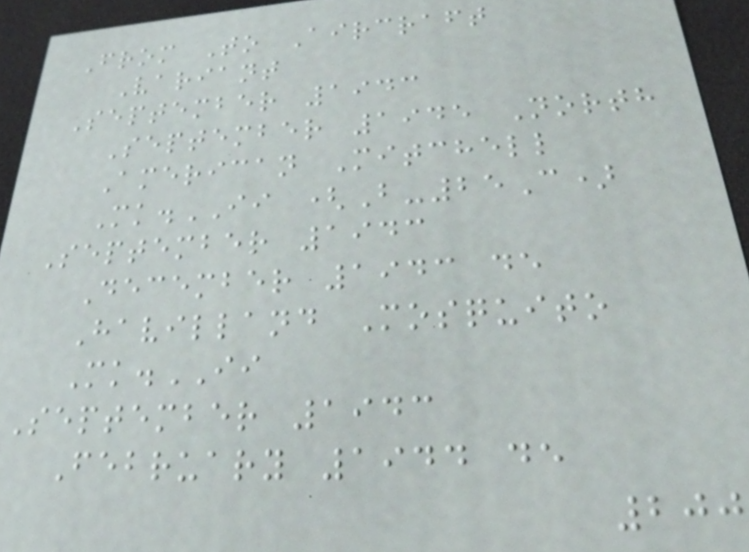From To Aircraft
Variant
September 1943
September 1945 North
American Mitchell
Mk.II (B-25C)
September 1943
December 1943 de
Havilland Mosquito
Mk.II
September 1943
February 1944 de
200
